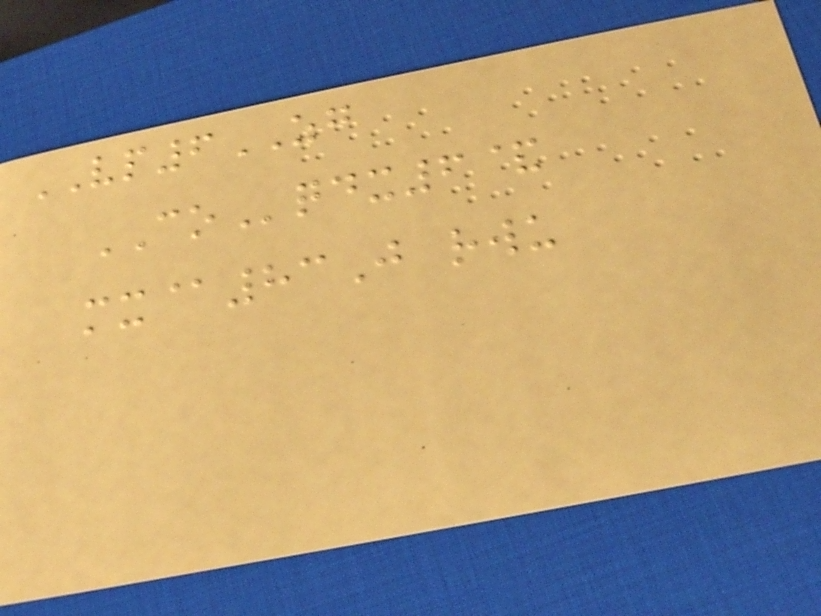VP6ZG
COqdx6&
mx@83J rwu
